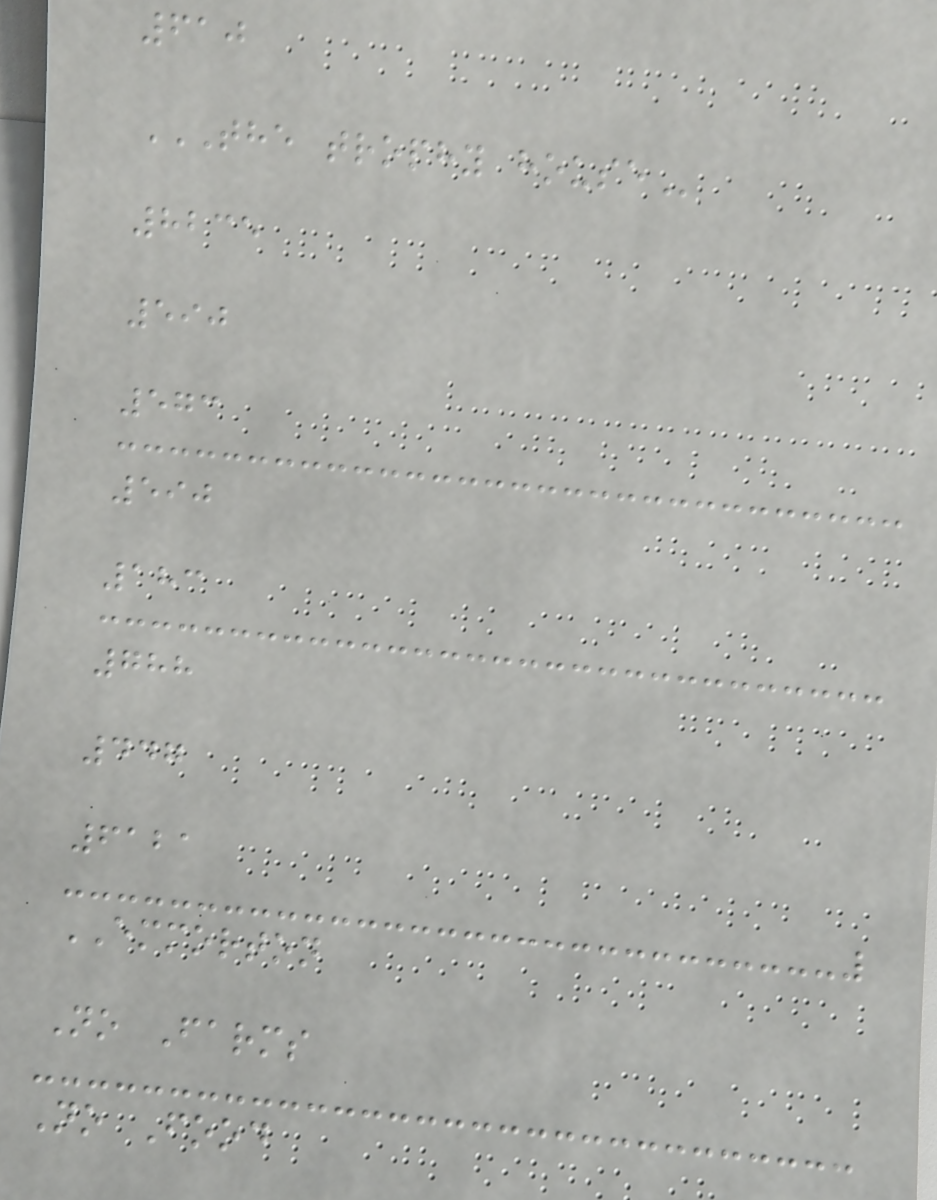610
THE TROPHY HOUSE
8235
590
573
590
183
788
447
6121
EMMORTON
No Farms
No Food
